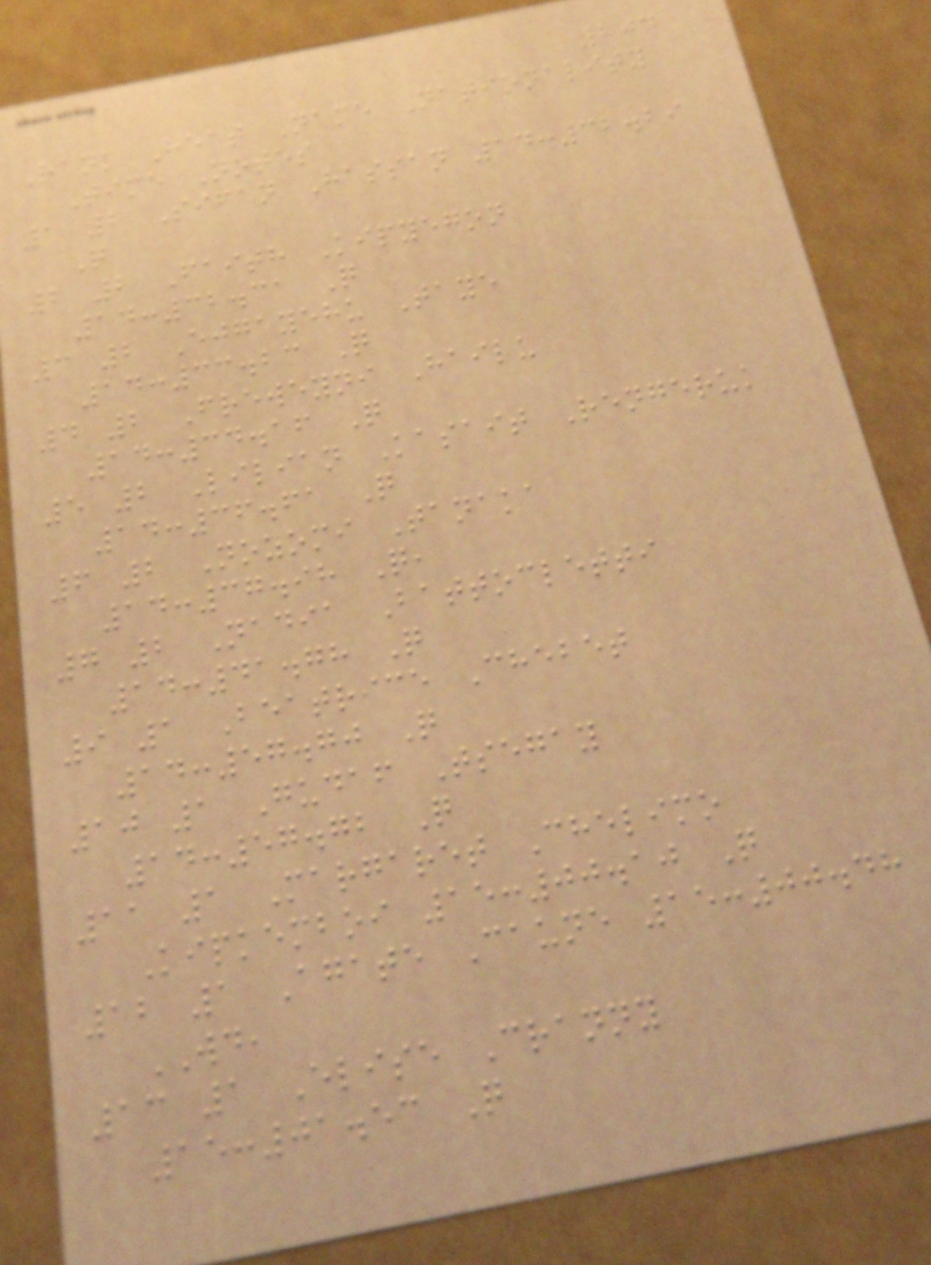204
Rank Heat Name Nationality
Time Notes
1 2 Sifan Hassan 14:32.29
Q
2 2 Faith Kipyegon
14:32.31 Q
3 2 Ejgayehu Taye
14:33.23 Q
4 2 Freweyni Hailu
14:34.16 Q
5 2 Lilian Kasait Rengeruk
14:36.61 Q
6 2 Nozomi Tanaka
14:37.98 Q,
7 2 Nadia Battocletti
14:41.78 Q
9 1 Beatrice Chebet
14:57.70 Q
10 1 Gudaf Tsegay
14:57.72 Q
11 1 Margaret Chelimo
Kipkemboi 15:00.10 Q
12 1 Agate Caune 15:00.48
WD,
13 1 Elise Cranny
15:01.53 Q
